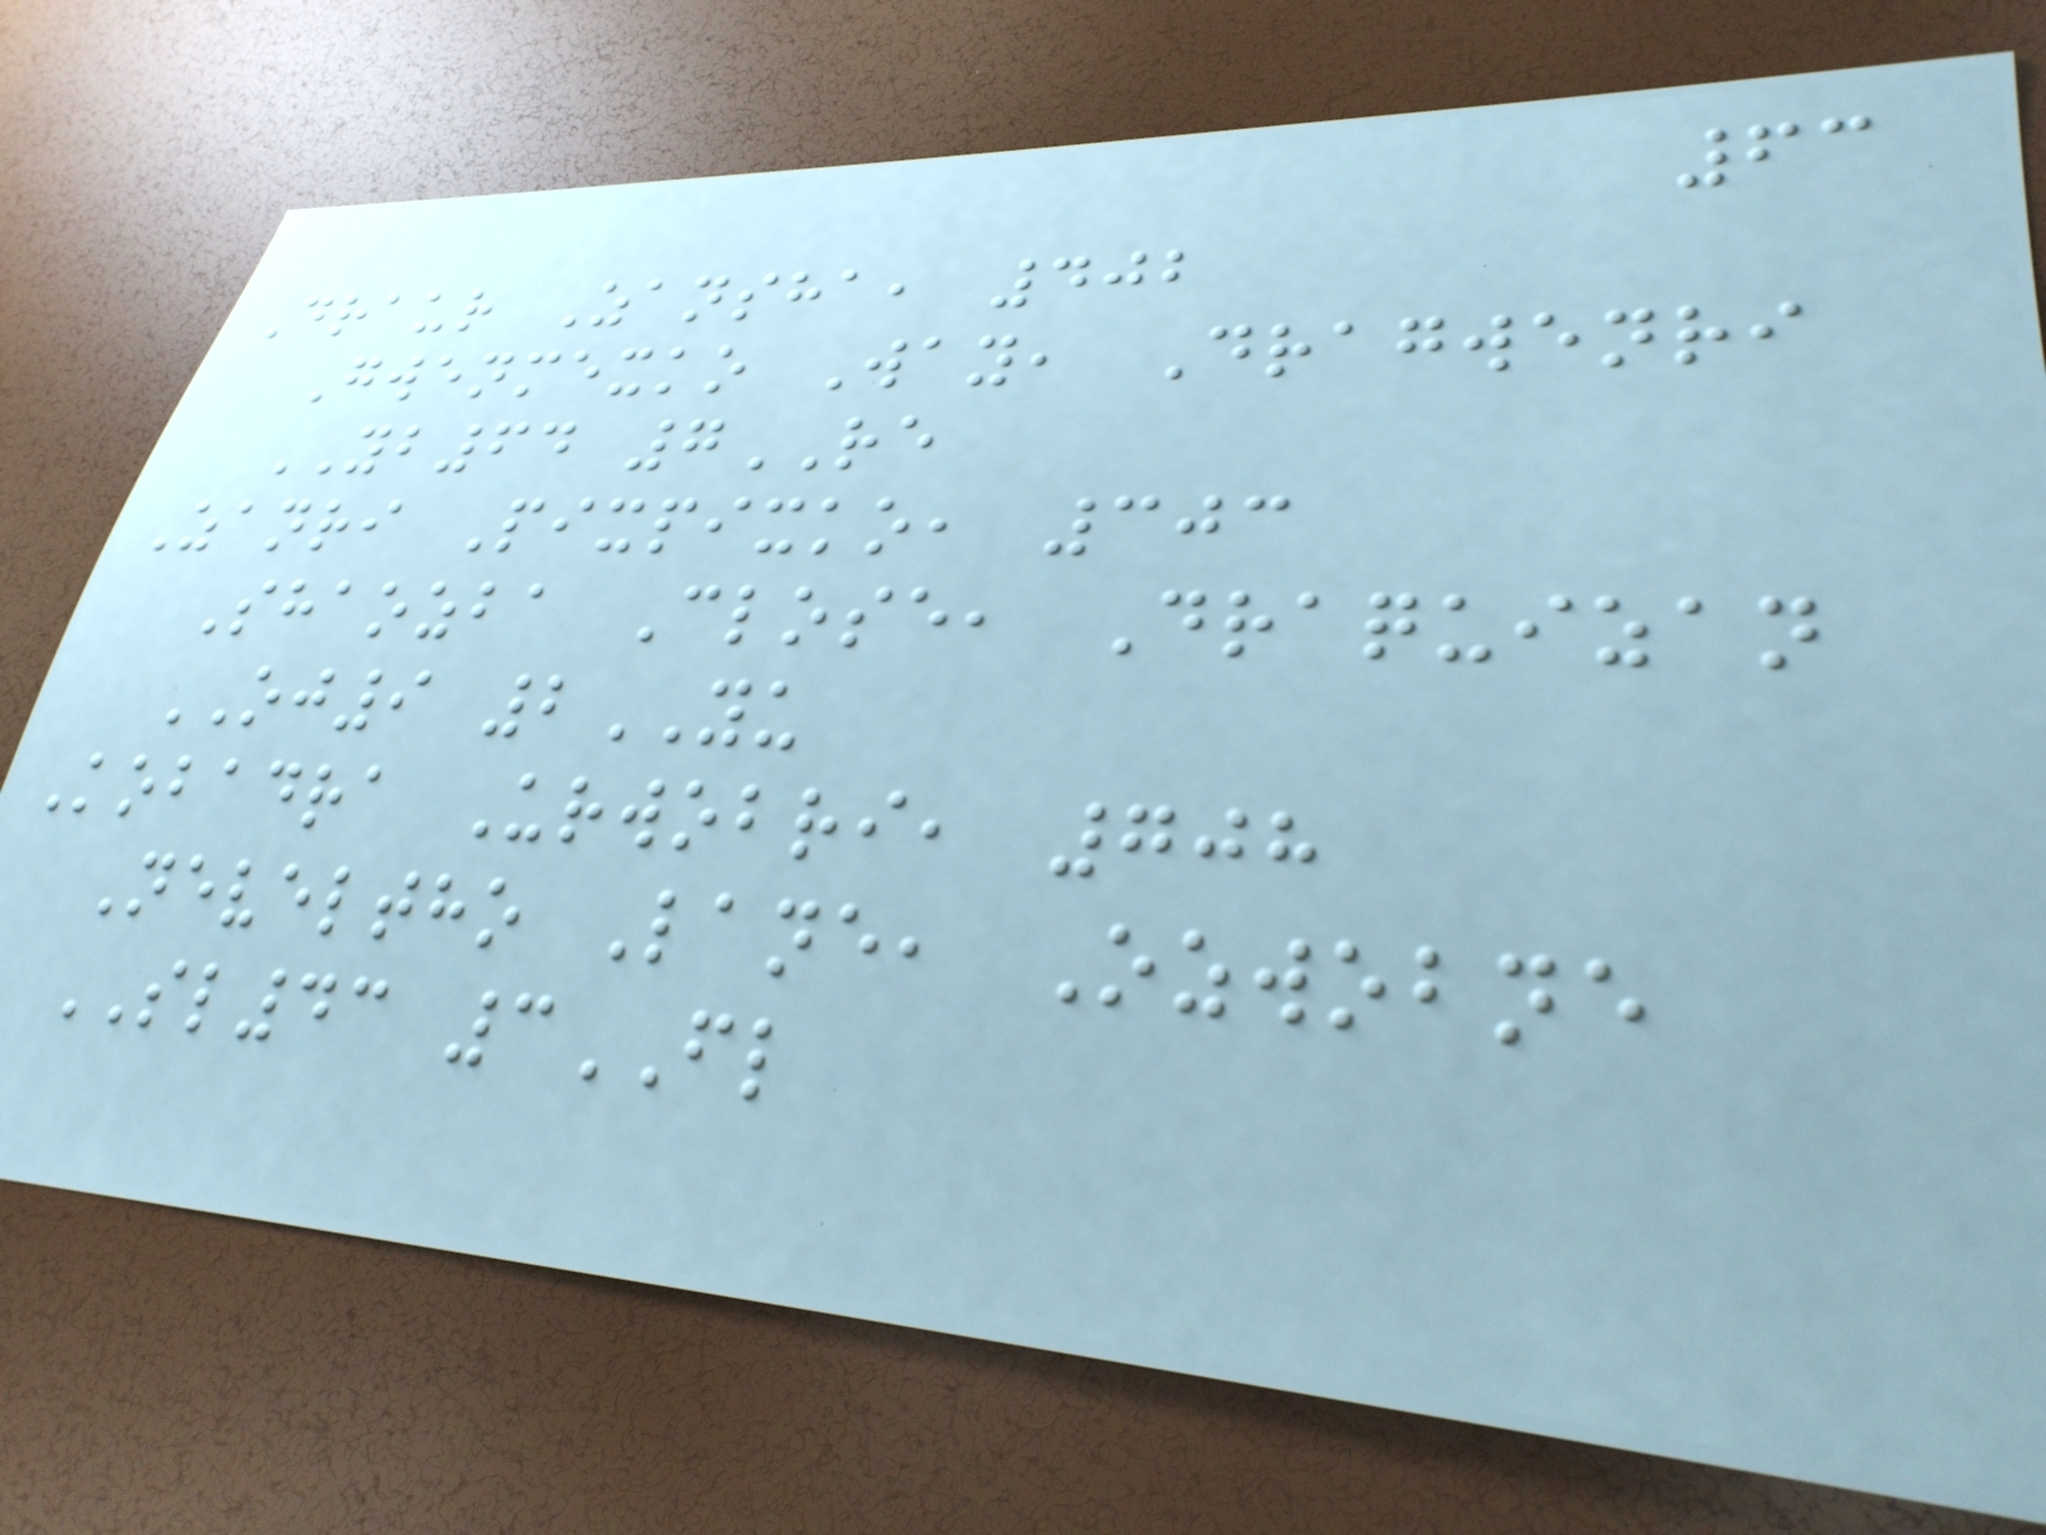63
Draur Zansha, 402
Gwenmexko Way, Dragwenri
YB64 7RE
Zanri Pixpixko, 303
Shaozba Close, Draquizan
OJ9 2YU
Kobadra Urwobri, 708
Neveltho Lane, Ozwobne
SL43 3FL
